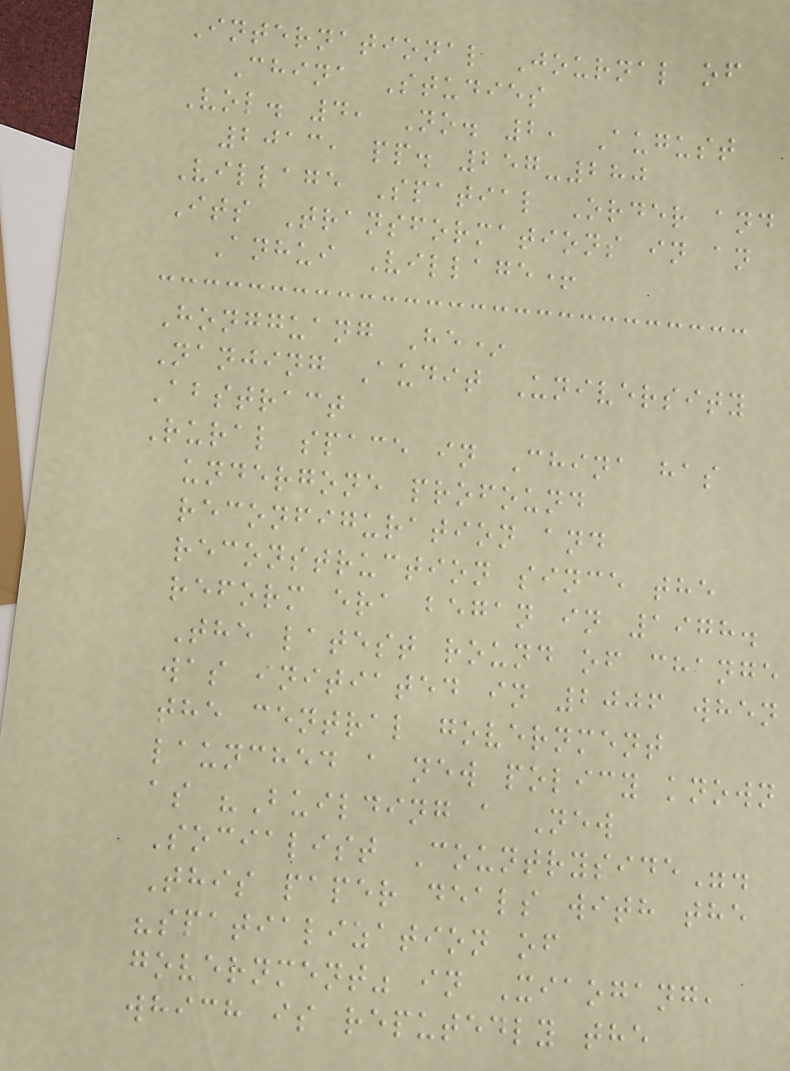International Journal of
China Studies
Vol. 4, No. 2, August
2013, pp. 257-280
Village Spatial Order and
Its Transformations in an
Anhui Village+
Hongguang He*
Nanjing Audit University
Abstract
Rural space in China has
undergone profound
reconfiguration and
reconstruction since the
reform era began in 1978.
The latest round of change
was initiated in 2006 when
the central government
launched a new policy known
as "Building a New
Socialist Countryside".
This paper deals with the
"spatialization of
government" in Xiaogang,
which is reputedly the
